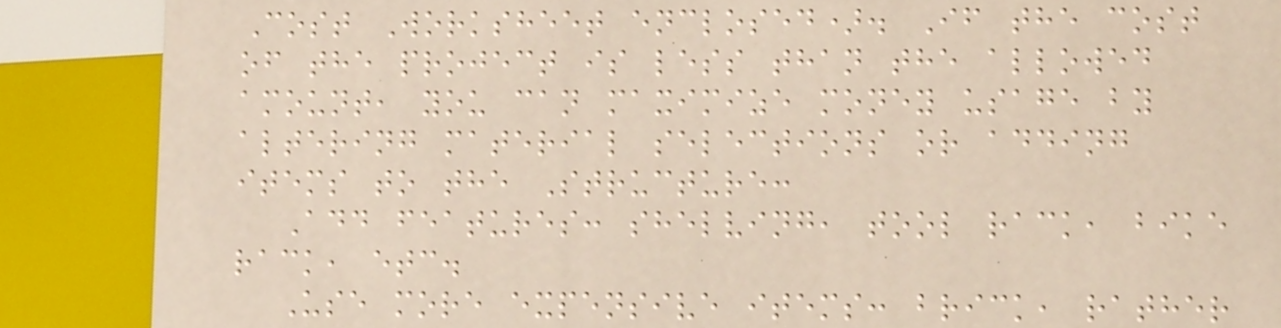Cost Worksheet enclosed). If the cost
of the project is less than the allowed
amount, you can maximize money usage by
altering material selections or adding
items to the Structure:
Add features: shelving, tool rack, bike
rack, etc.
Use more expensive items: brick, rather
